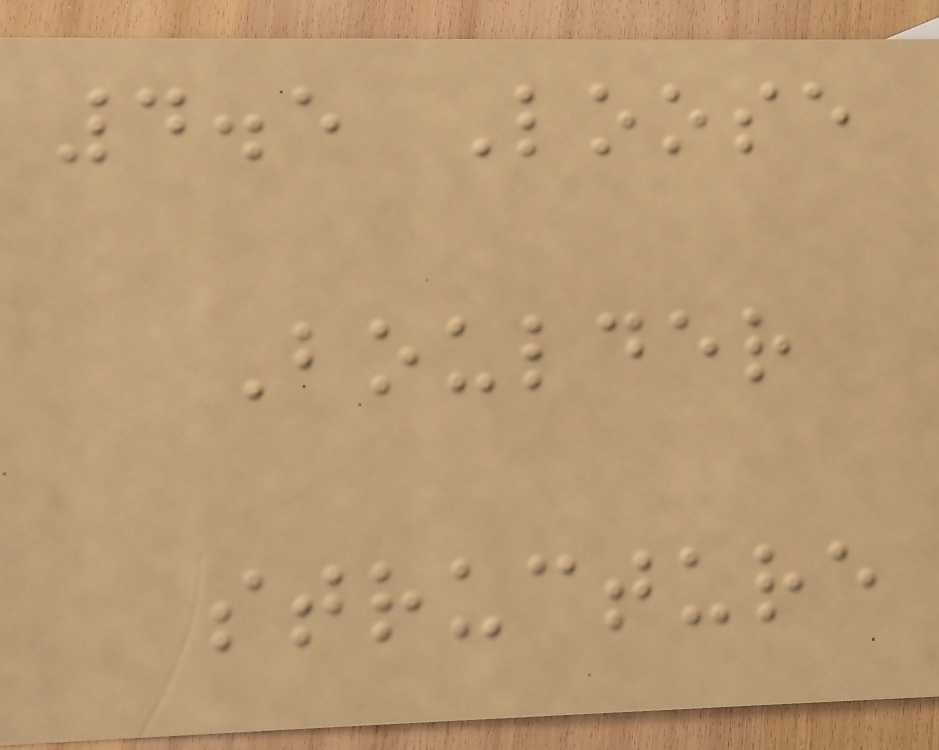4.5 Loose
Boulder
structure
